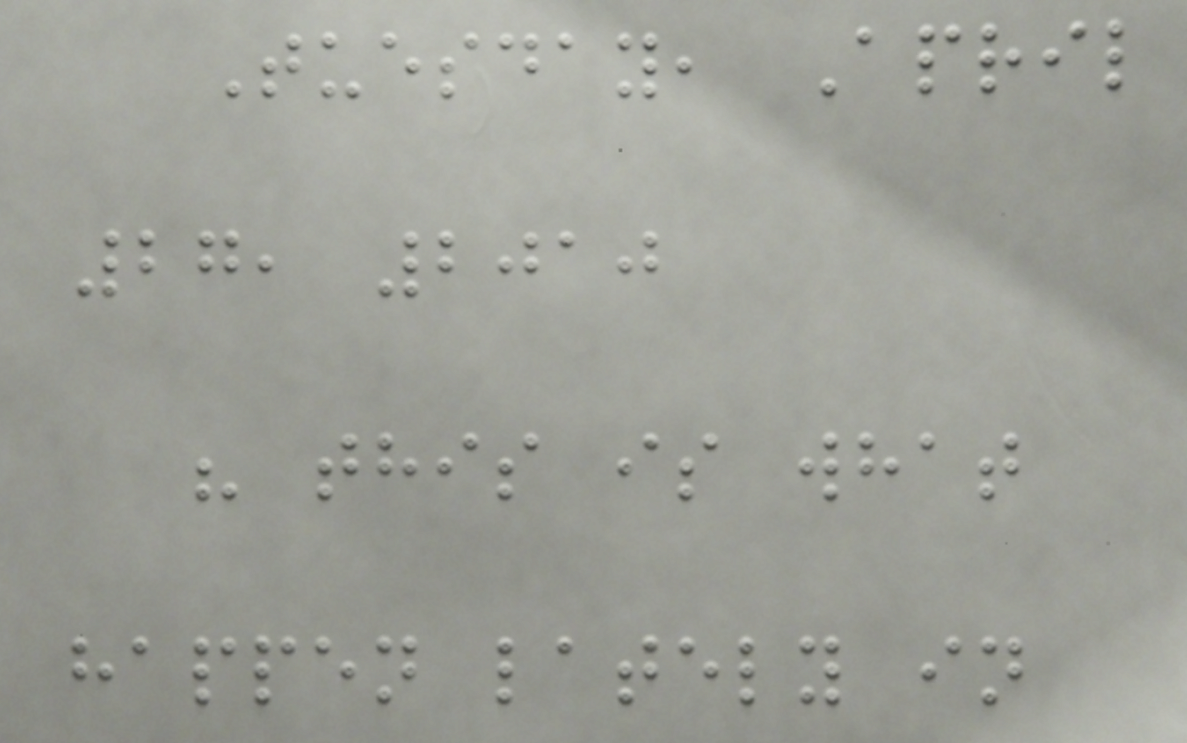Tuesday, April
27, 2010
" this is what
happen lately in
